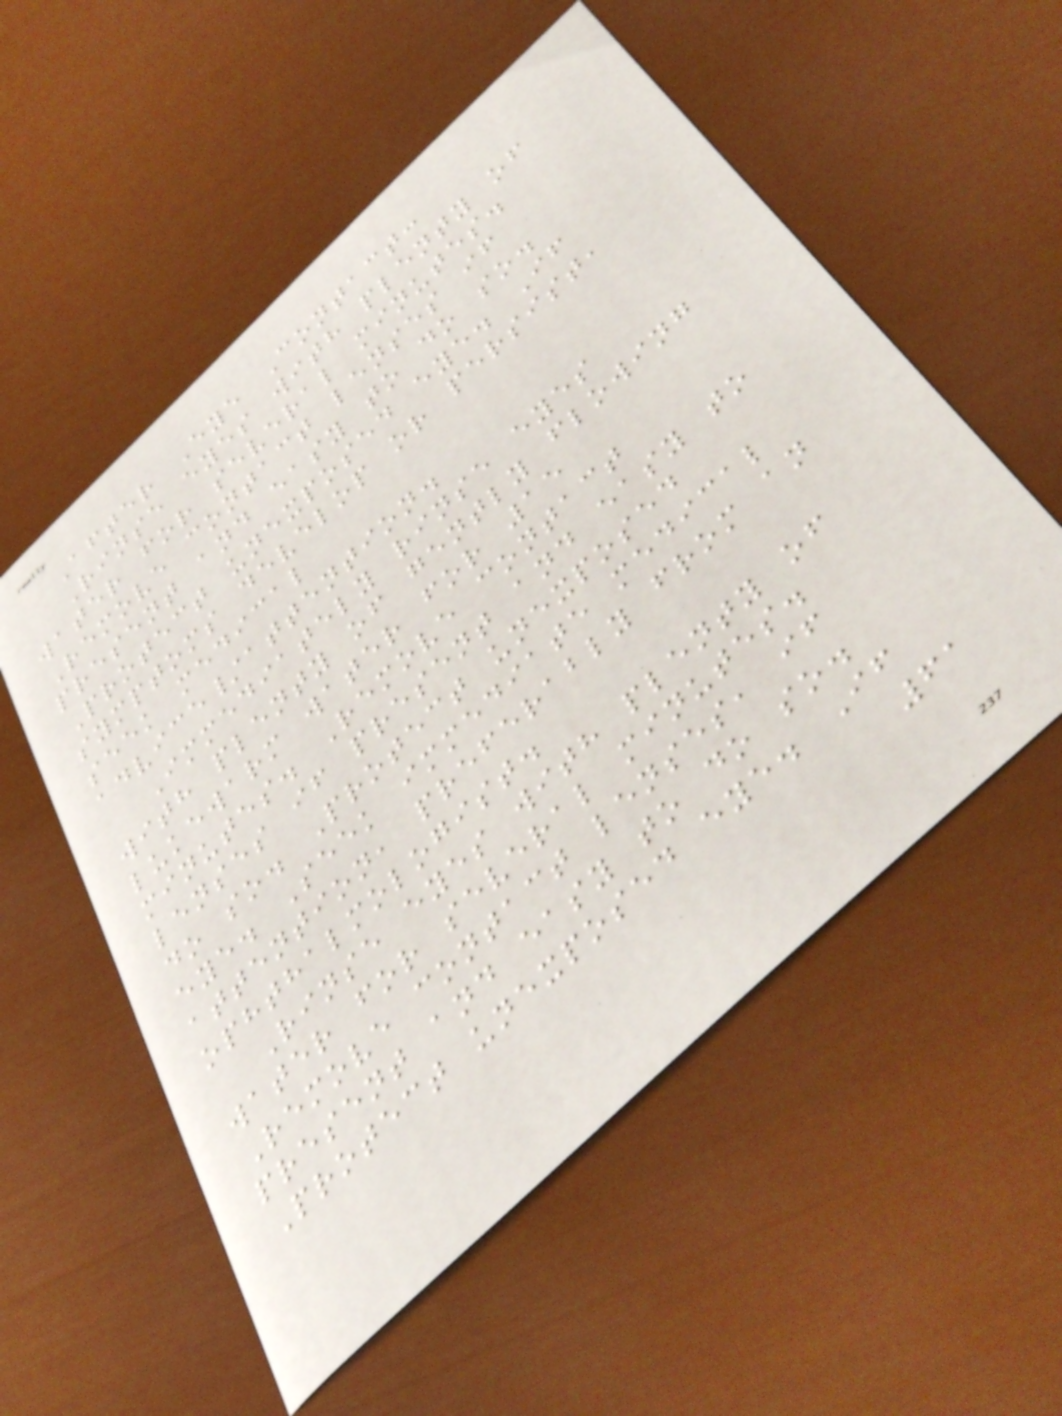After Eye Contact:
Rinse eyes with plenty of
water for several minutes.
Remove contact lenses if
present and easy to do so.
Protect unexposed eye. If
symptoms develop or persist,
seek medical
advice/attention.
Immediately rinse eyes
with plenty of gently flowing
lukewarm water for 15
minutes. Remove contact
lenses if present and easy to
do so. Protect unexposed
eye. Seek immediate medical
attention, preferably from an
ophthalmologist.
Rinse eyes with plenty of
water for several minutes.
Remove contact lenses, if
present and easy to do so.
Protect unexposed eye. If
61
